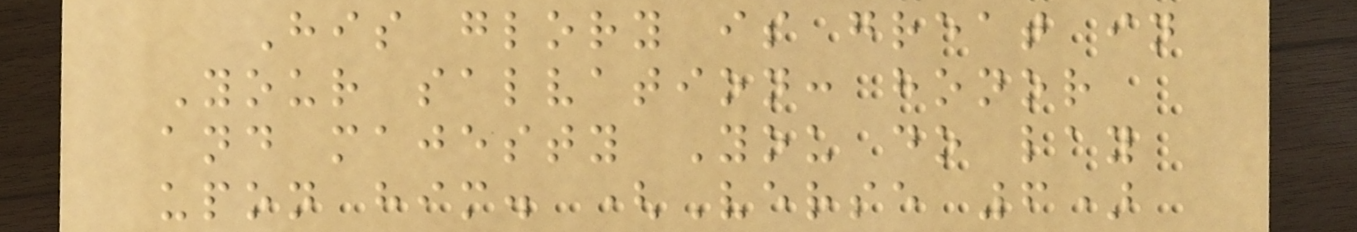His glory is great in
Your salvation: honor
and majesty You do lay
upon him. (Verse 6)
